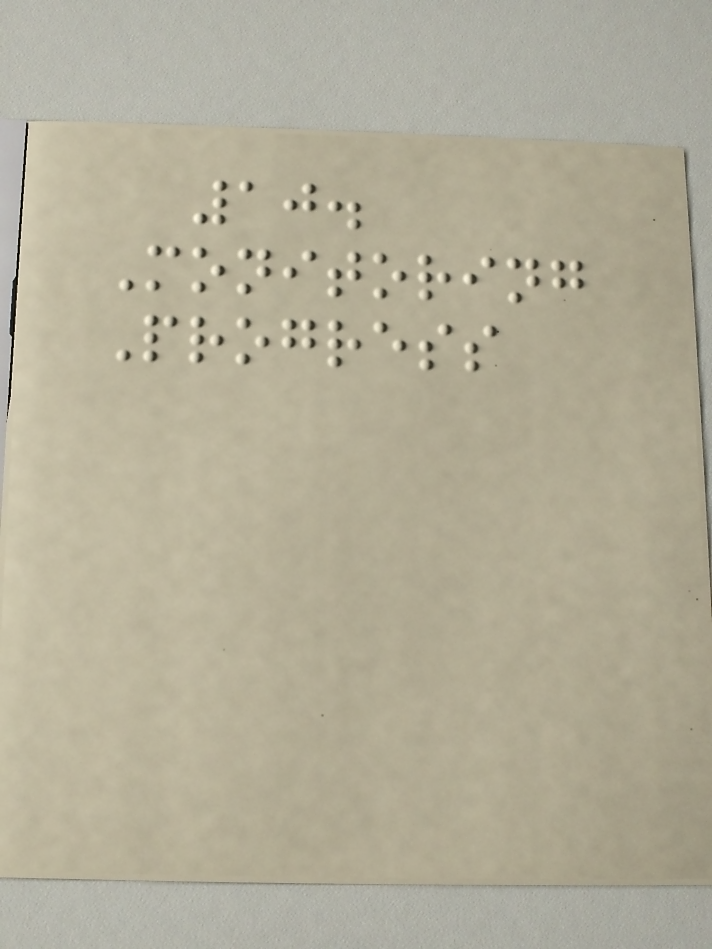10.
Monitoring
Progress
